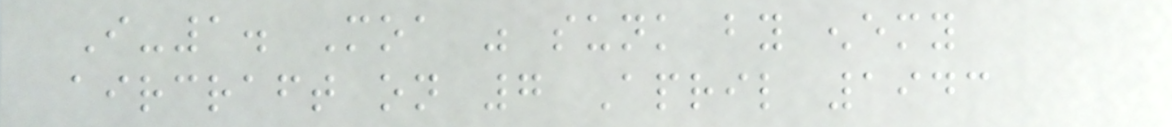I-1. Moa was sunk by enemy
aircraft on 7 April 1943
